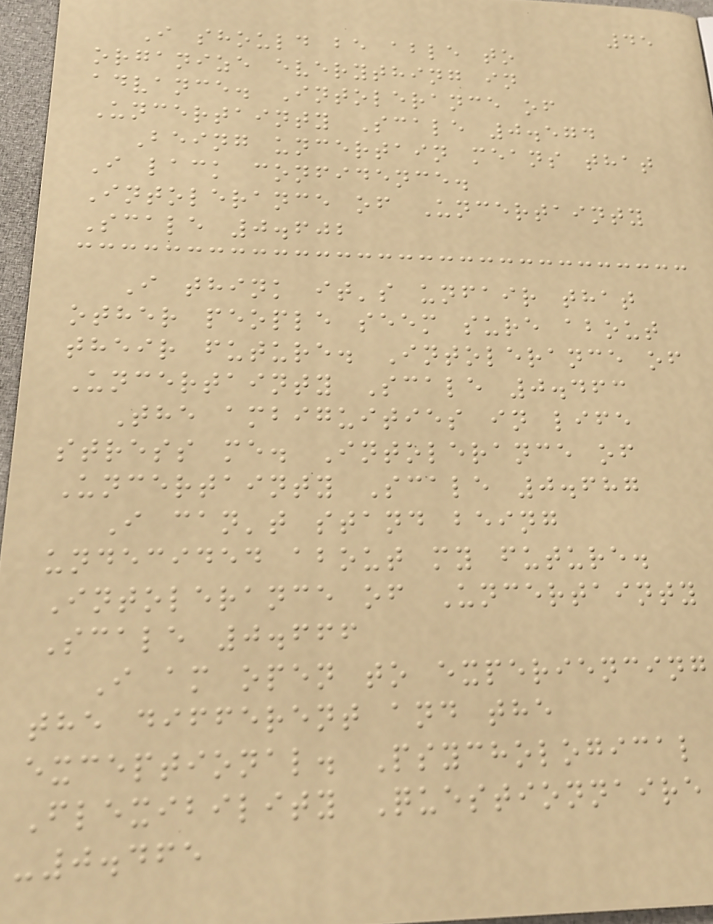45
I should be able to
organize everything in
advance. Intolerance of
Uncertainty Scale 0.574
Being uncertain means that
I lack confidence.
Intolerance of Uncertainty
Scale 0.602
I think it's unfair that
other people seem sure about
their future. Intolerance of
Uncertainty Scale 0.463
The ambiguities in life
stress me. Intolerance of
Uncertainty Scale 0.687
I can't stand being
undecided about my future.
Intolerance of Uncertainty
Scale 0.666
I am open to experiencing
the different and the
exceptional. Psychological
Flexibility Questionnaire
-0.465
